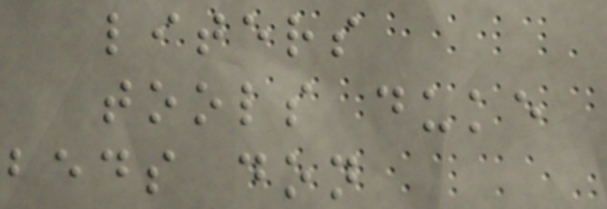liters
tools duke
beds don
